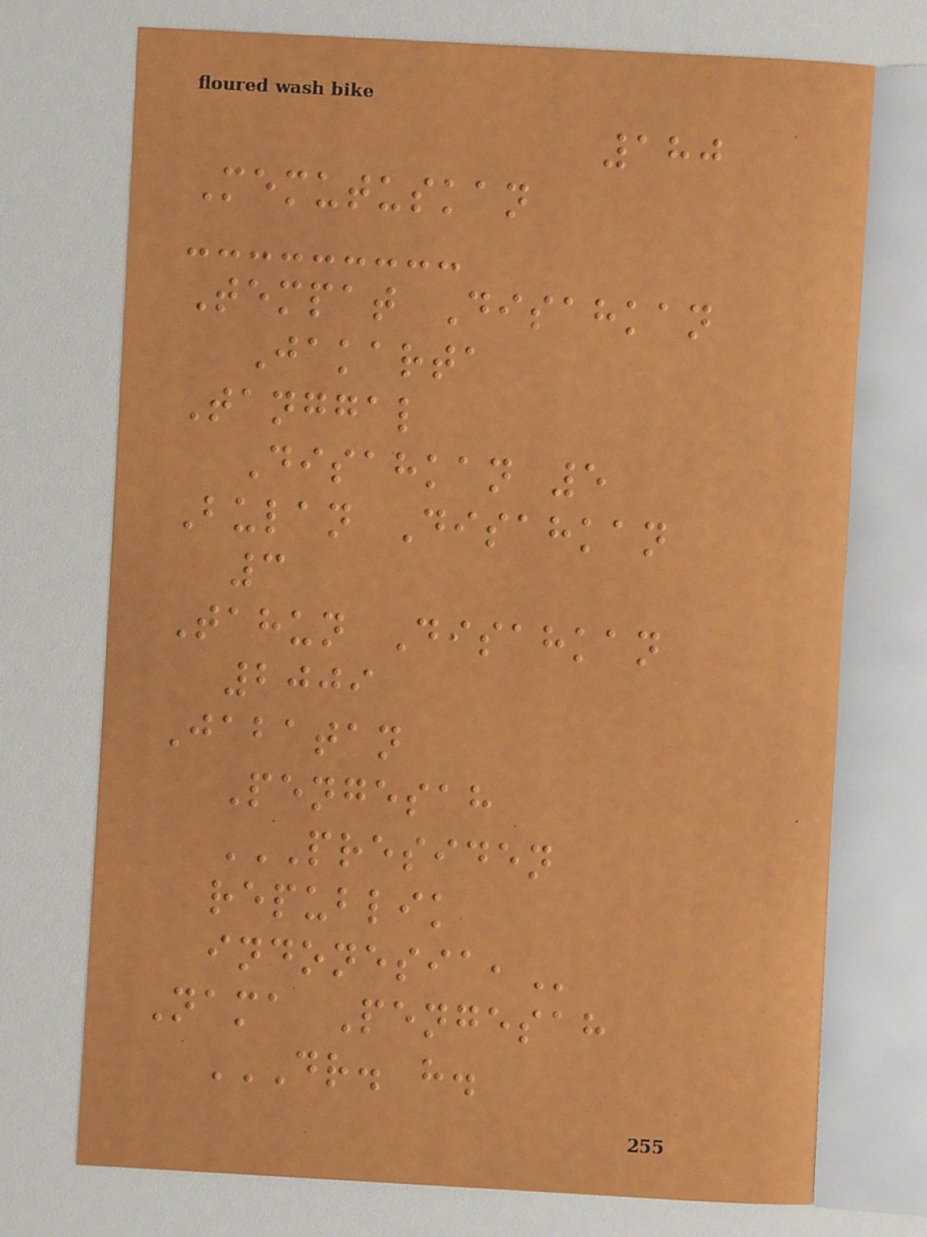180
Memutuskan
Tempat Disahkan
Jakarta
Tanggal
Disahkan 5
Bulan Disahkan
3
Tahun Disahkan
2009
Jabatan
Pengesah
PRESIDEN
REPUBLIK
INDONESIA,
Nama Pengesah
DR. H.
